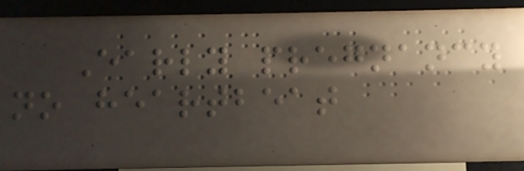Early pregnancy
no heartbeat
